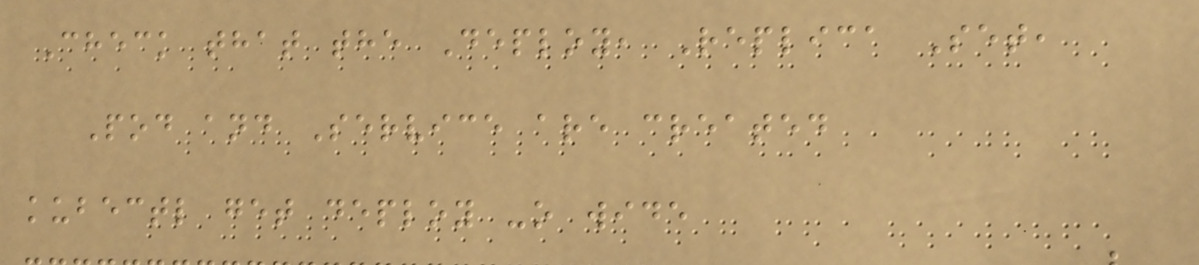Check that the Deploy, Replica Set,
Pod and Service are created
kubectl get deploy -o wide
